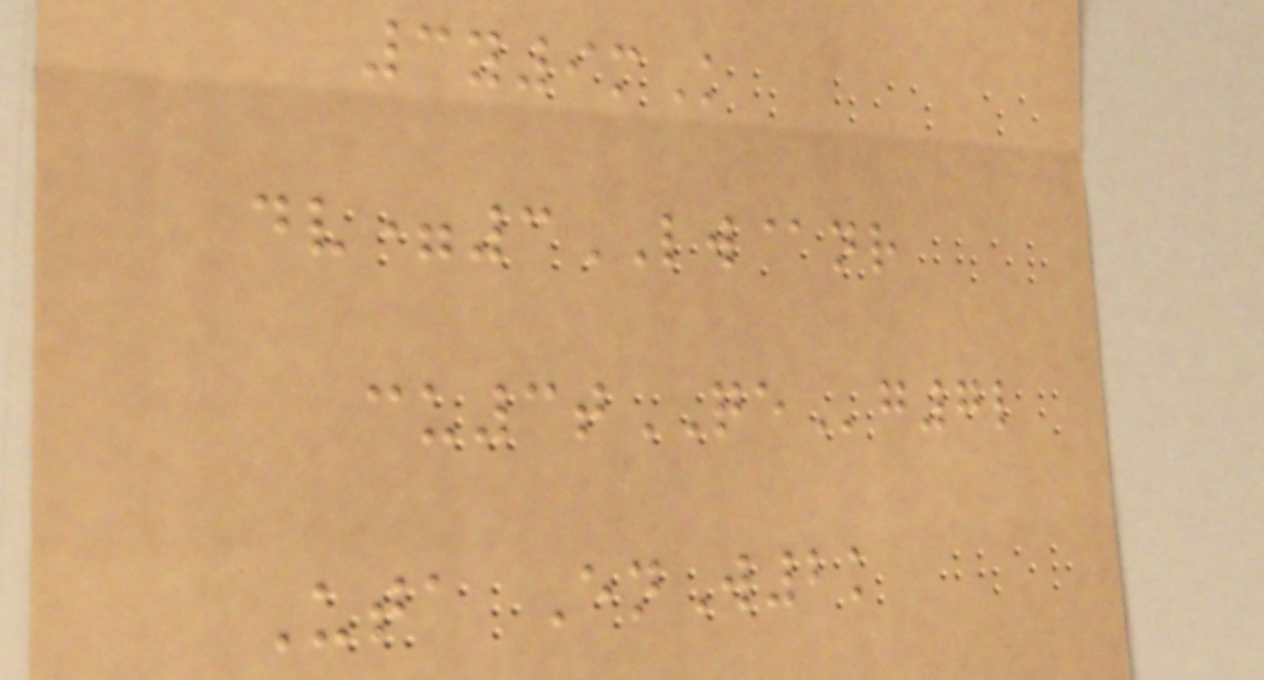3y9mK
dv=3LW@nr
cu3tQEg7l
Uta EnW2k
